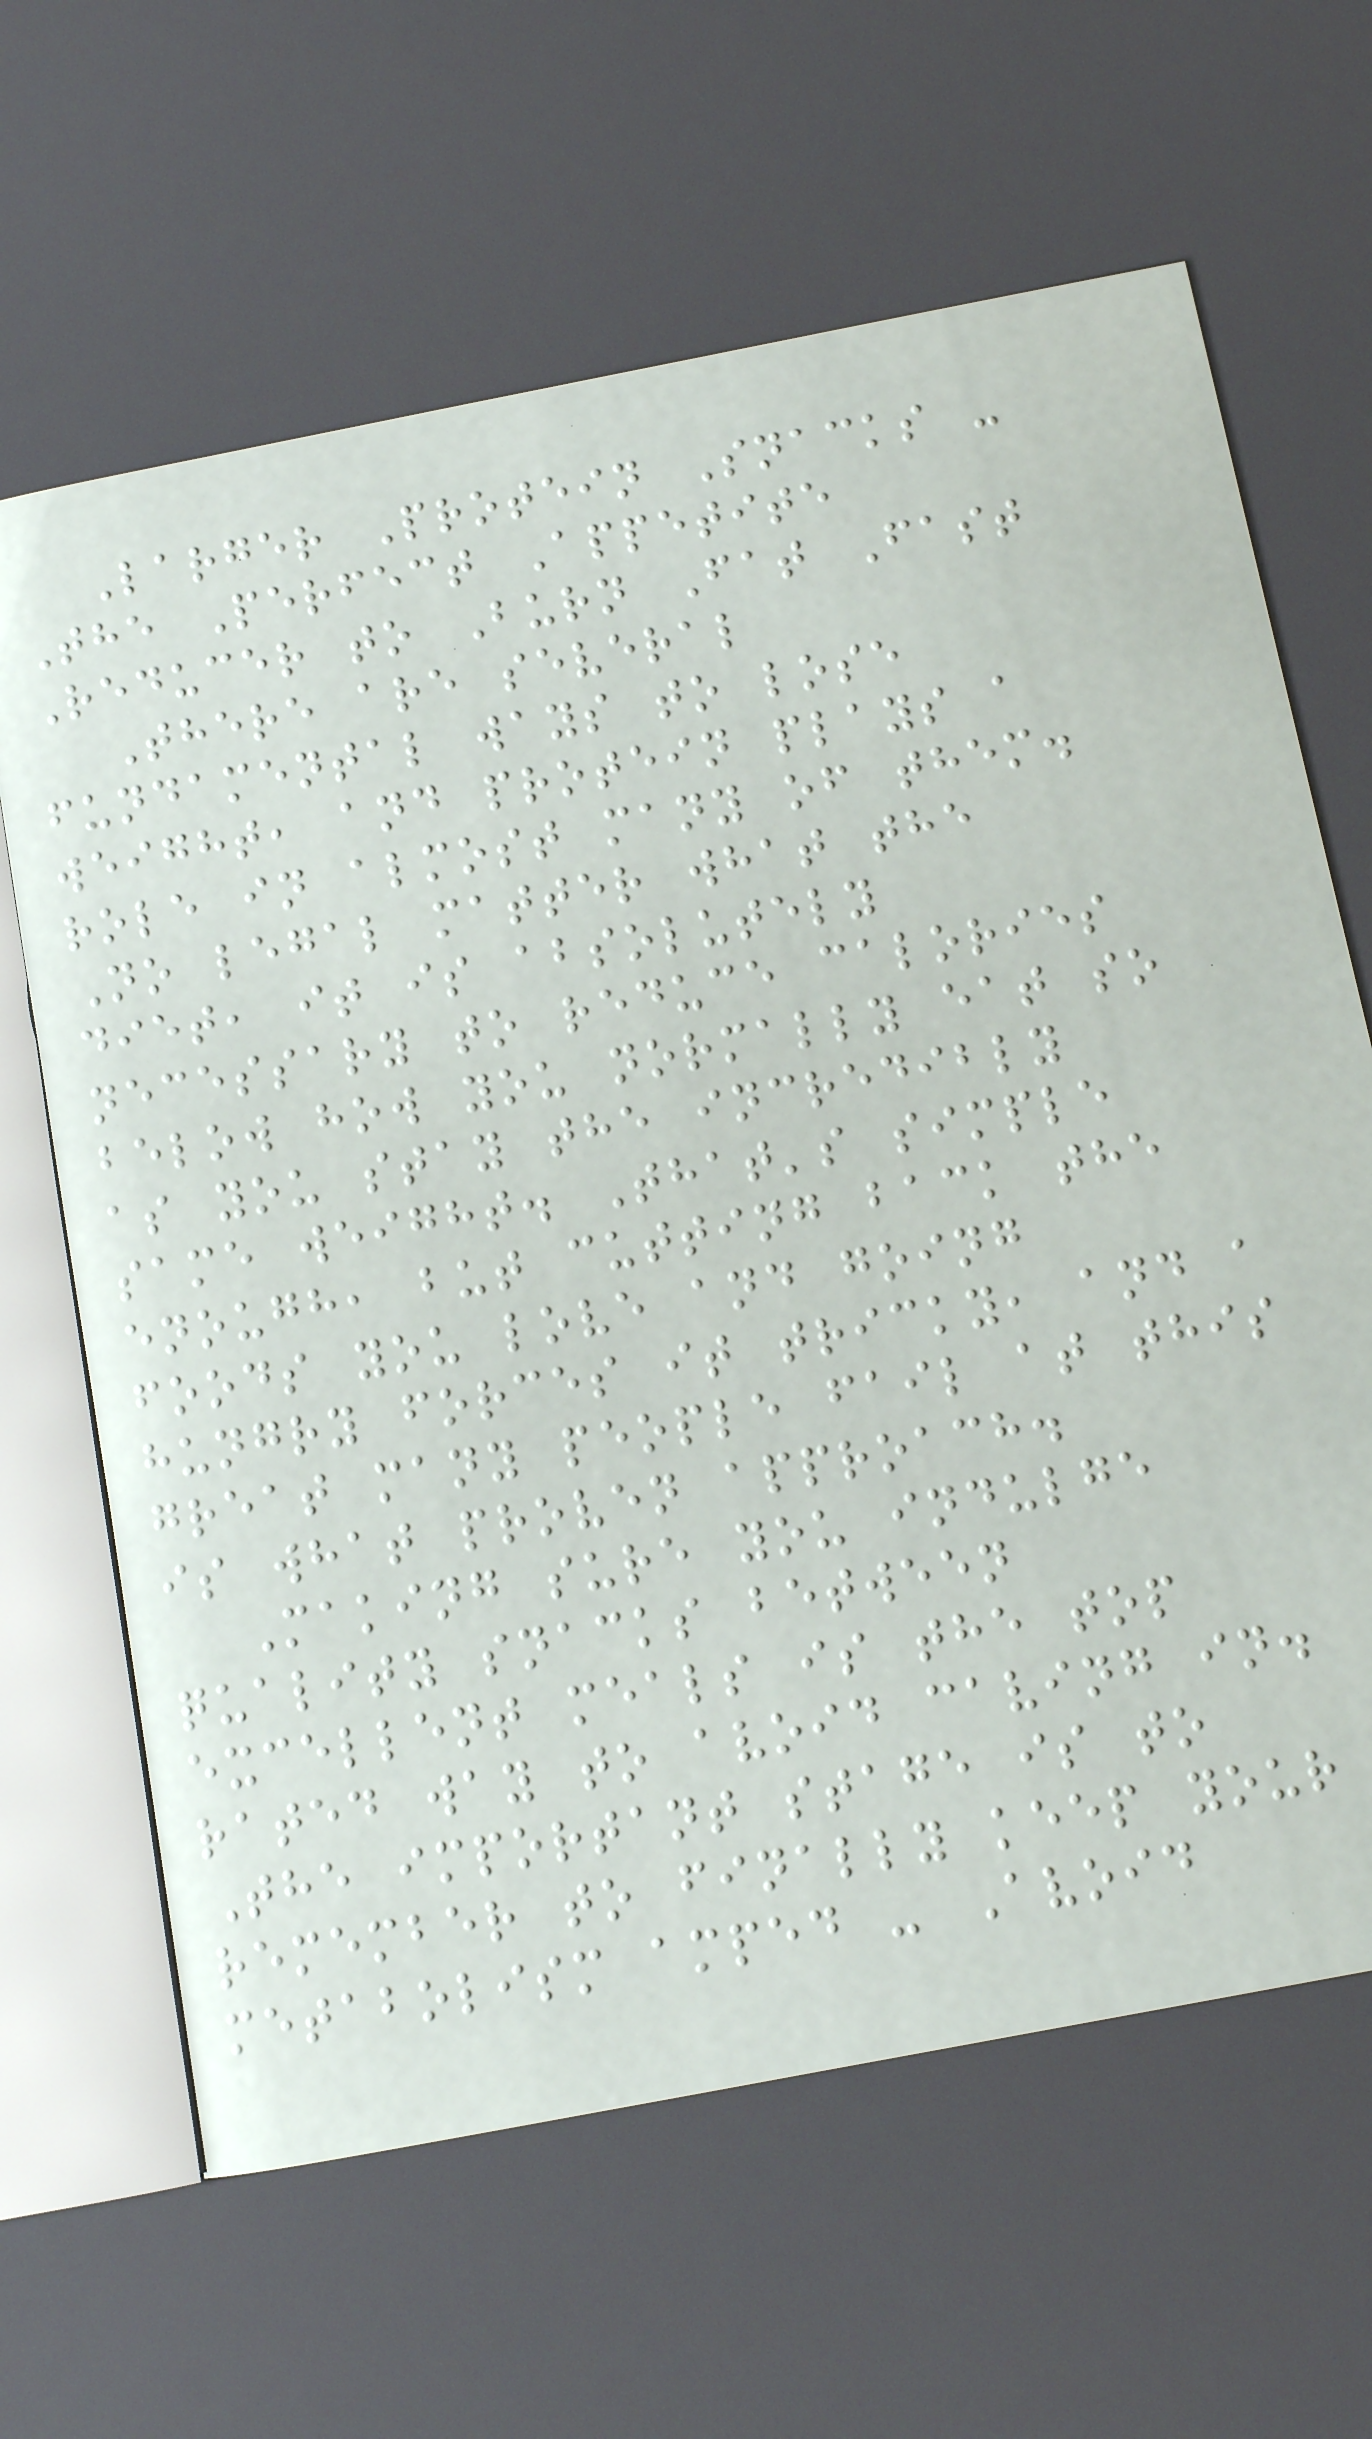Larger Protein Snacks -
The Perfect Appetite
Reducer to Burn Fat Fast
There are several
fundamental ways to lose
weight, and protein plays a
role in almost many of them.
No legal matter what the
diet, it is absolutely
necessary to reduce calories
below how you normally eat so
as you stay the incredibly
same weight. That's simple
enough, but cutting back the
foods you love and going
hungry forces it tricky, and a
great many people fail at this
is what proven approach.
Making sure you indulge
quality snacks between
excellent meals is the top
rated way to avoid caving in.
The important stage is to
remember to finally keep your
metabolism amped - Avoid
